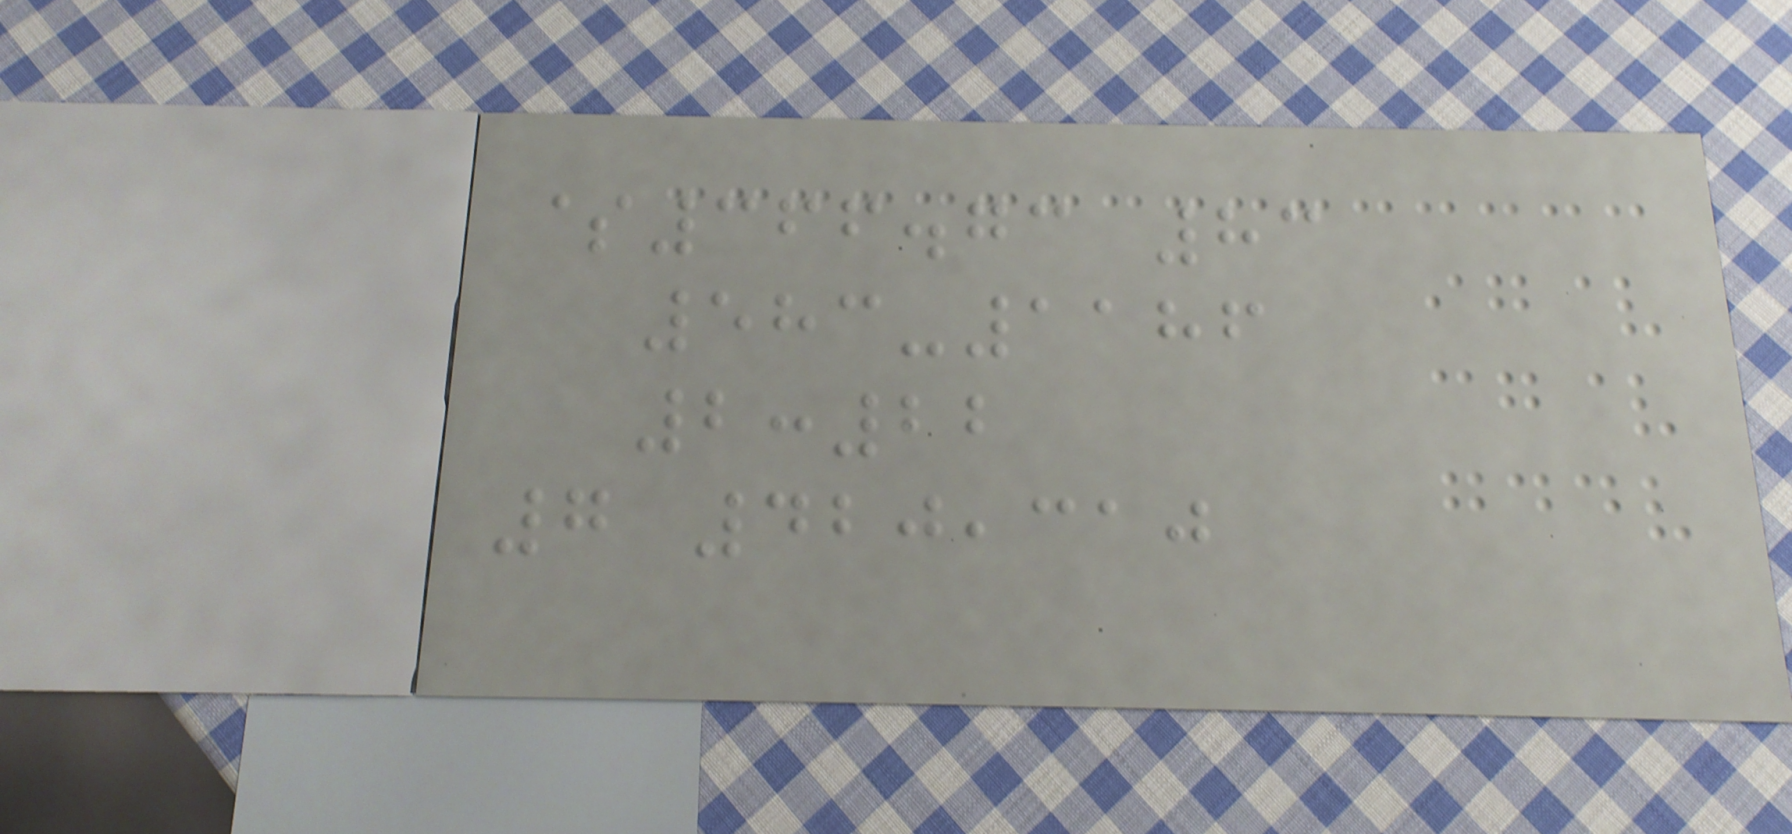$366.73 83
583-1186
2:22
7 420,310
